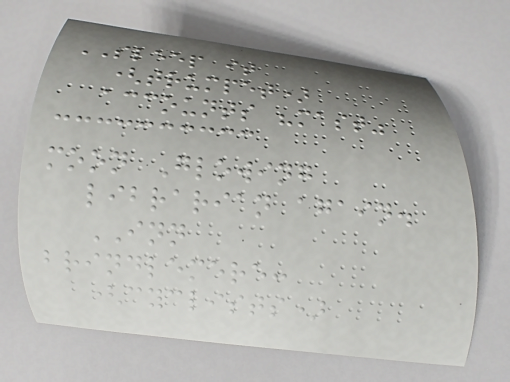SLEEP it
(trumpet)
accounts "mast"
moon Glowing
librarian again.
INN
brindlemere:
(cyclists)
